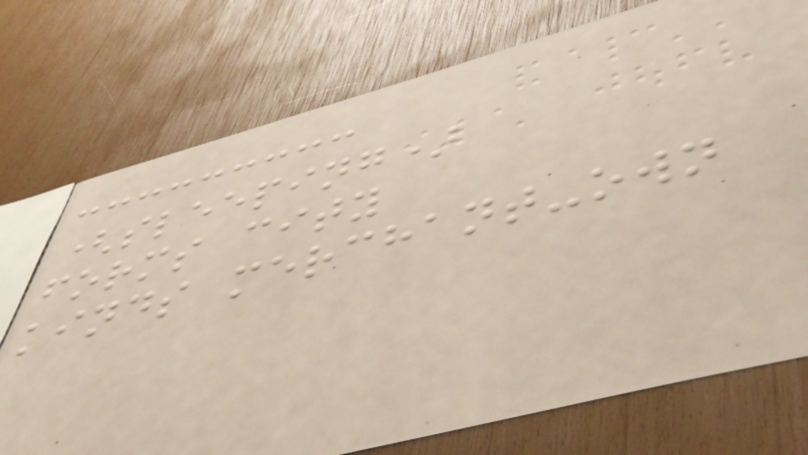(sleeping)
forms city
kinds merchant-own
